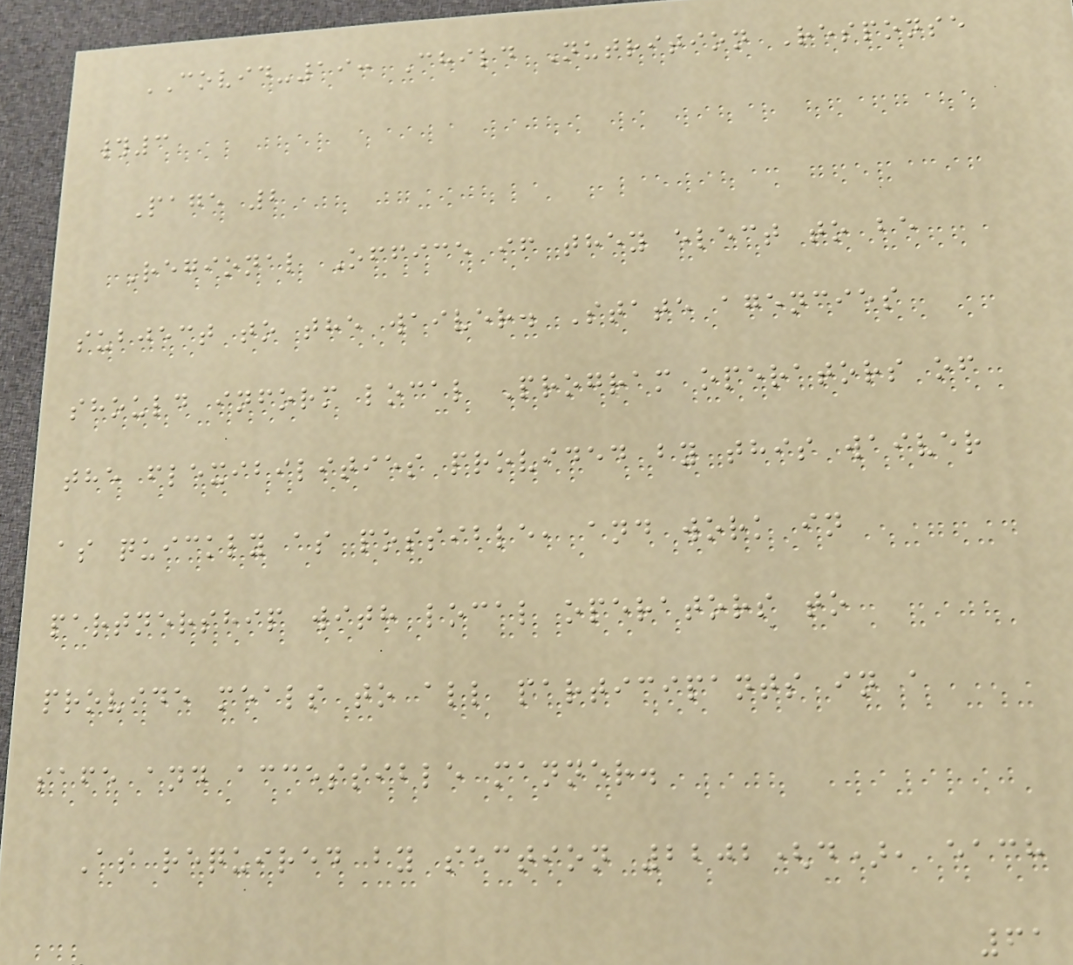COVID-19: Child Nutrition Response
#3
Page 2
Regional Office if they elect to be
subject to the waiver. State agencies
should inform local Program operators of
the flexibilities provided by this waiver
as quickly as possible, and work in
partnership with local operators to
provide meals to all participants in a
safe and accessible manner.
As required by section 2202(d), each
61
